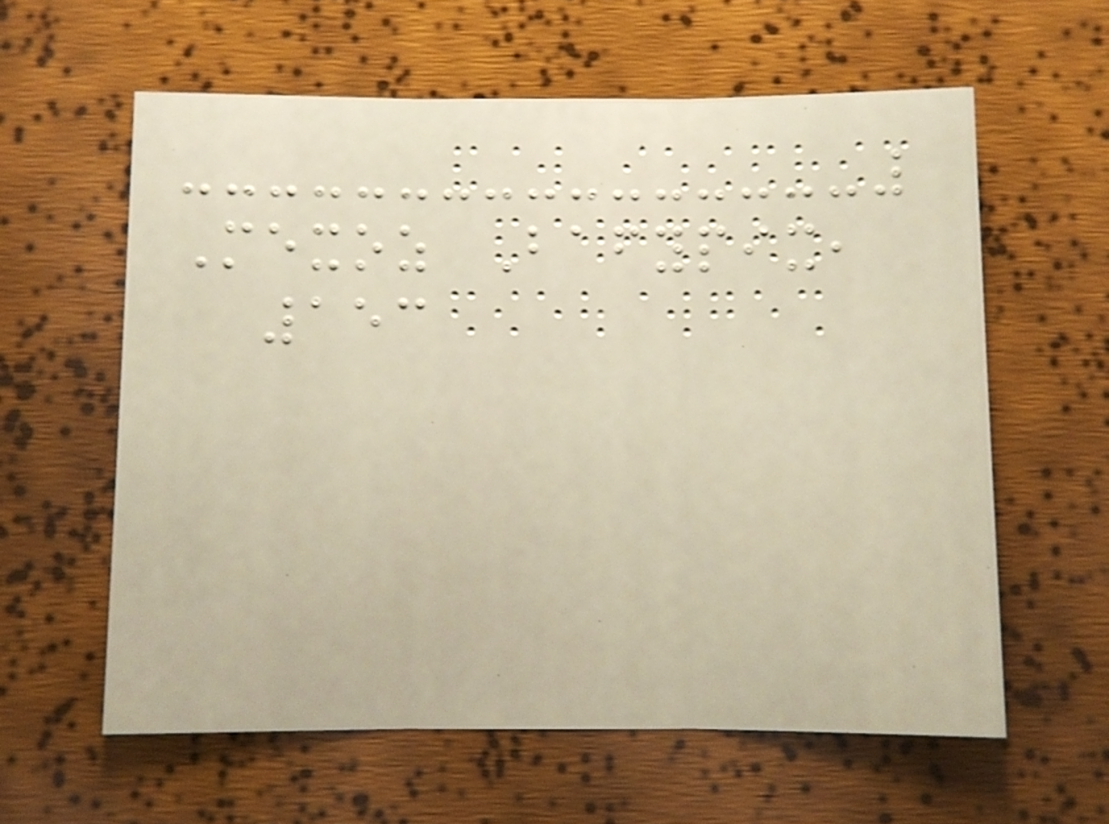Mexoz Bafypix,
153
